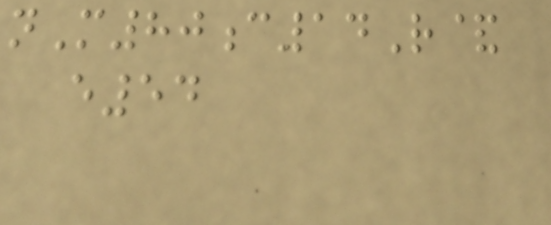nM80c14R&
e54
